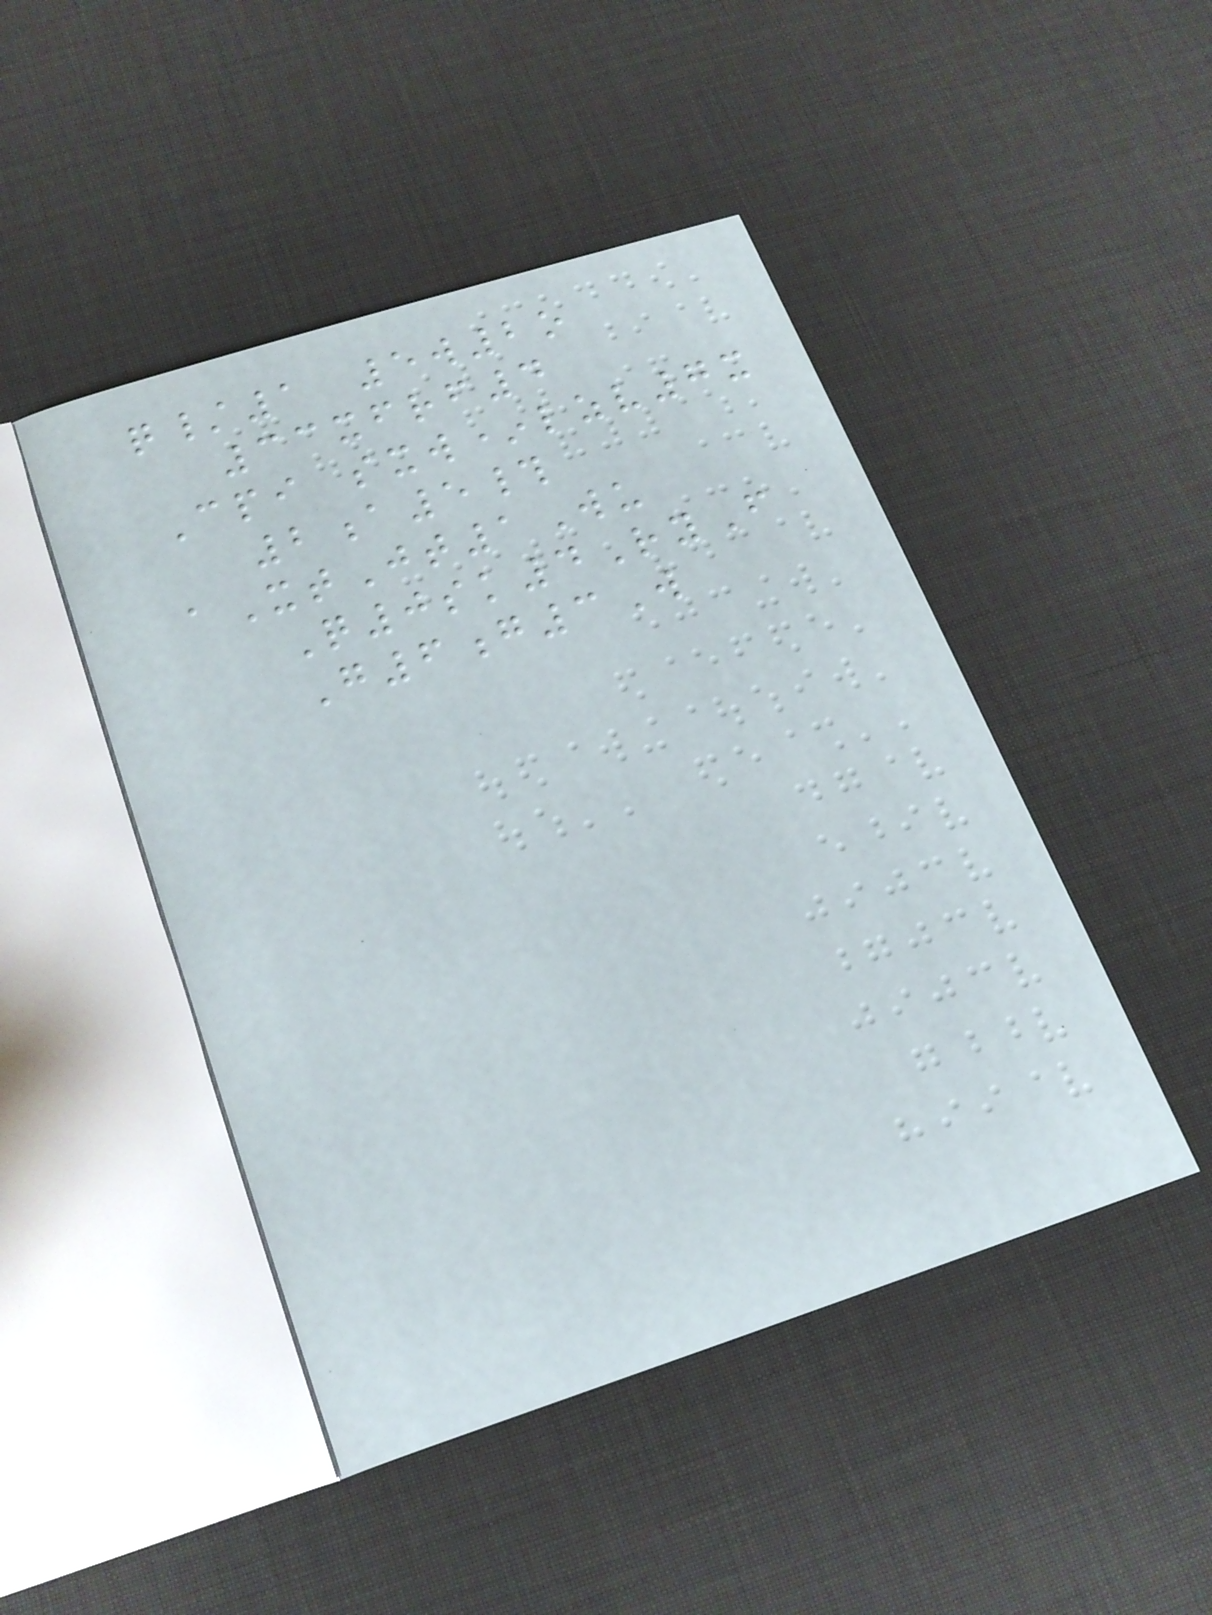q/1 5w2o
33xfrf4
Cpi sxw*lzv7x
2a5#
aXtJt1Wu
Q0sk4RyF
G6g3W
